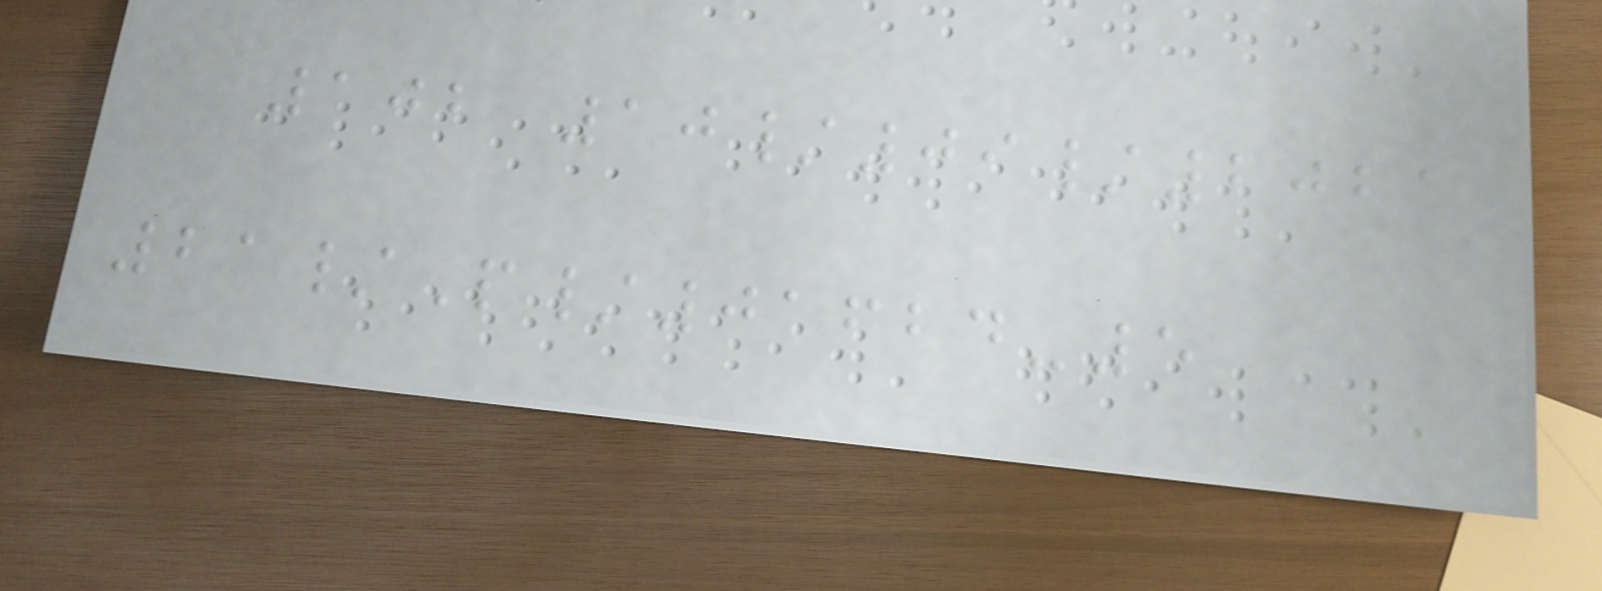102 10/09/2021
21/P/01624-5
